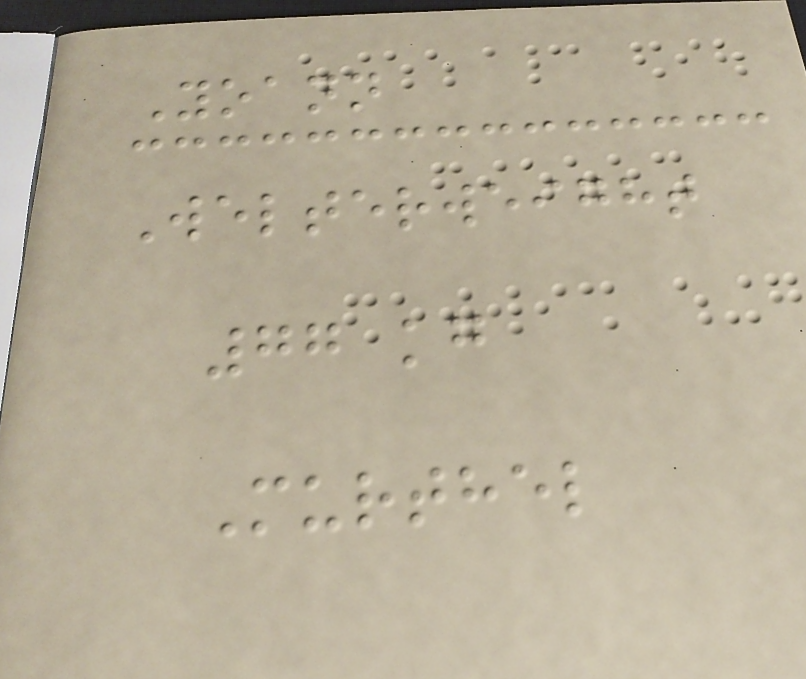Yoann
Welterweight
77 kg
Murthel
